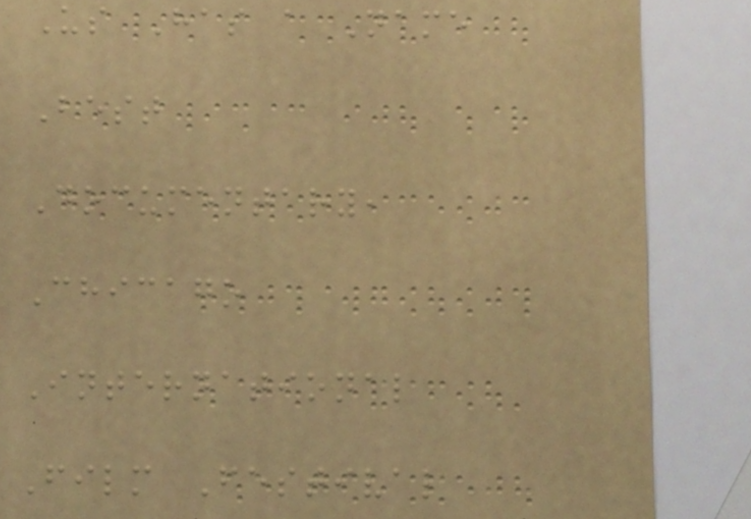Us Has a Name
Best
Documentary,
Chicago
International
Film Festival
